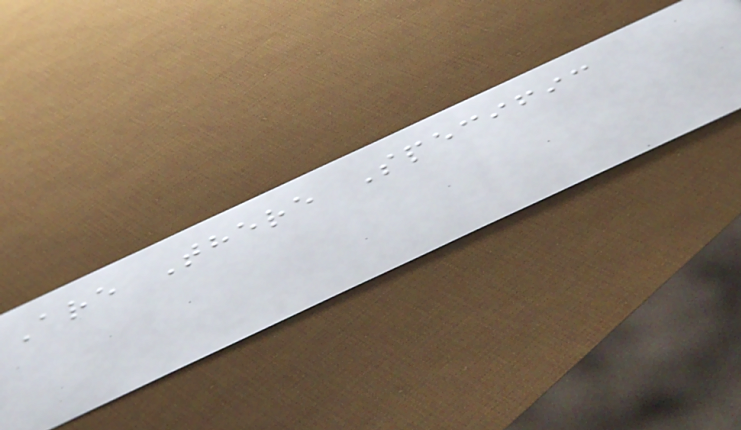Are There Specific
